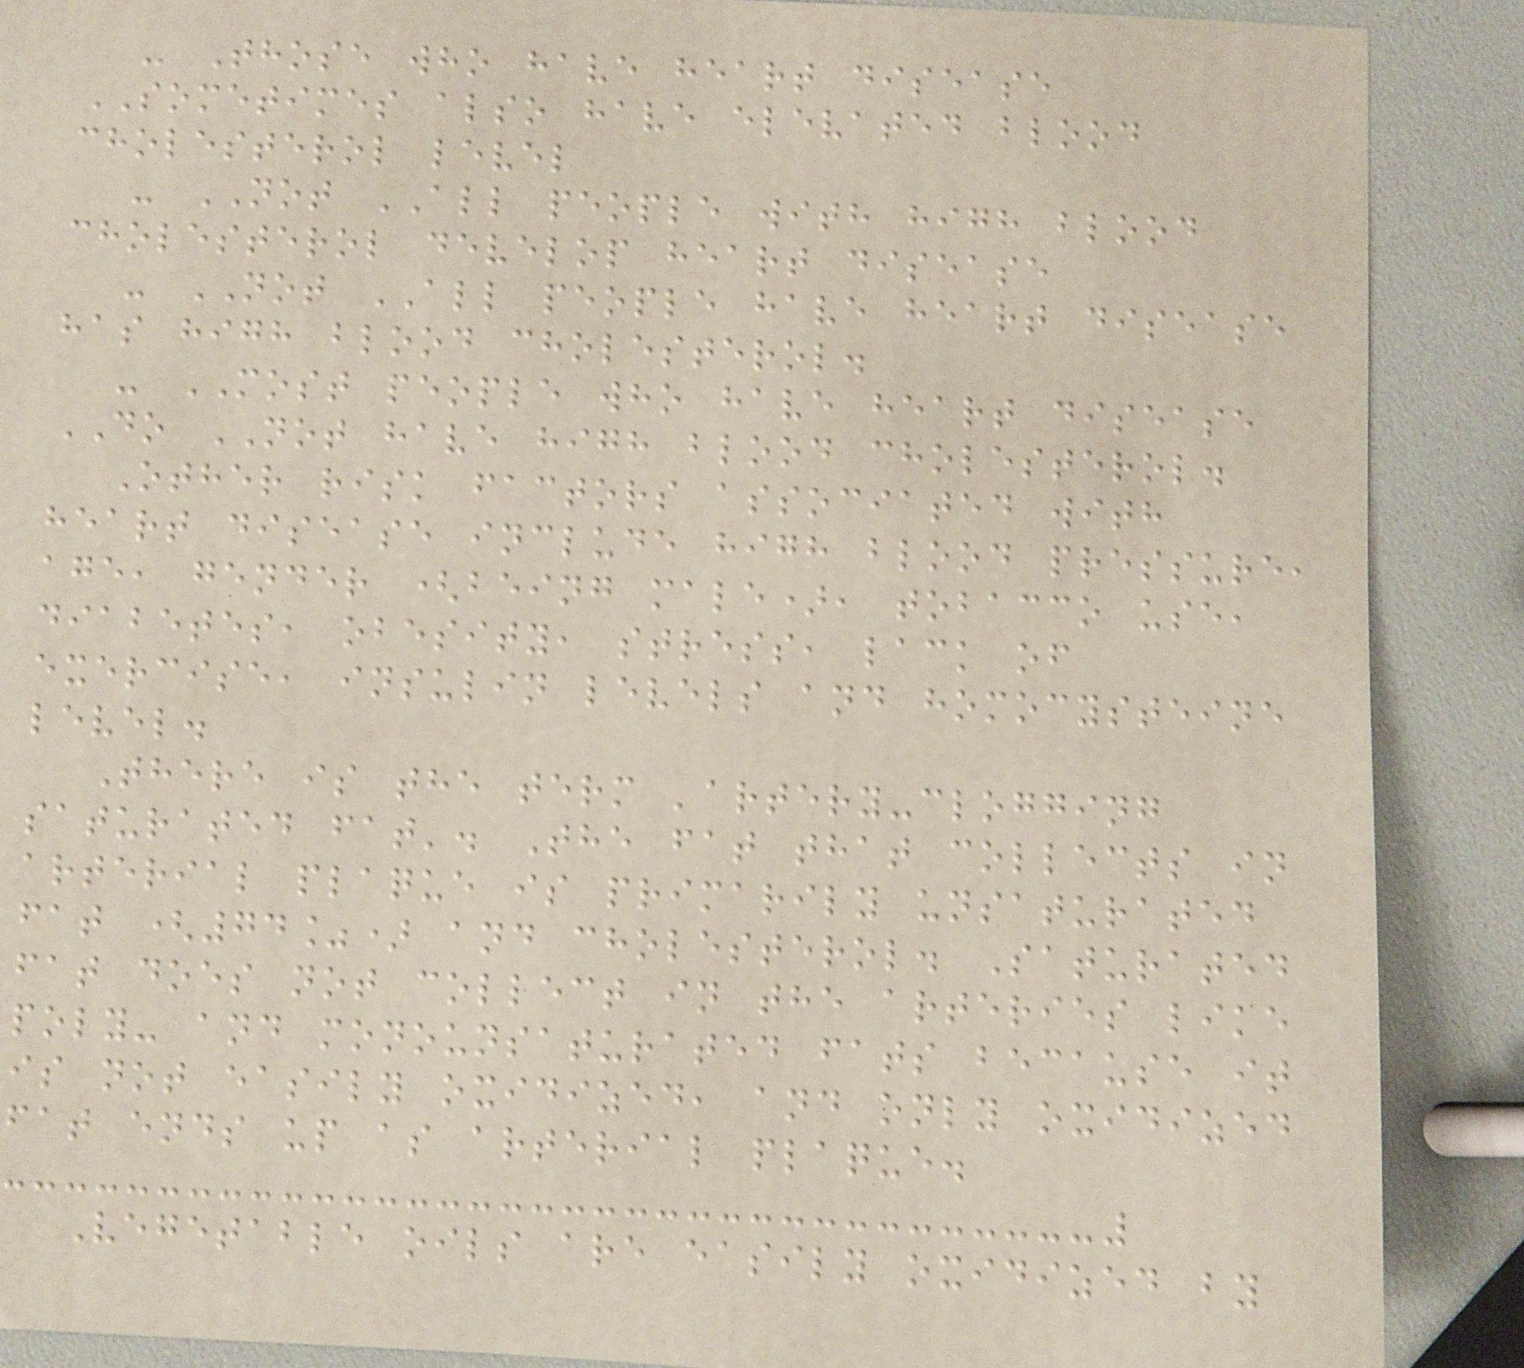- Those who have heart disease
SOMETIMES also have elevated blood
cholesterol level
- NOT ALL people with high blood
cholesterol develop heart disease
- NOT ALL people have heart disease
has high blood cholesterol.
- MOST people who have heart disease
DO NOT have high blood cholesterol.
Other risk factors associated with
heart disease include high blood pressure,
age, gender (being male), tobacco use,
diabetes, obesity, stress, lack of
exercise, insulin levels and homocysteine
level.
There is the term 'artery-clogging
saturated fat'. The fat that collects in
arterial plaque is primarily unsaturated
fat (74%) and cholesterol. Saturated
fat does not collect in the arteries like
poly- and monounsaturated fats because it
is not easily oxidized, and only oxidized
fat ends up as arterial plaque.
Vegetable oils are easily oxidized by
